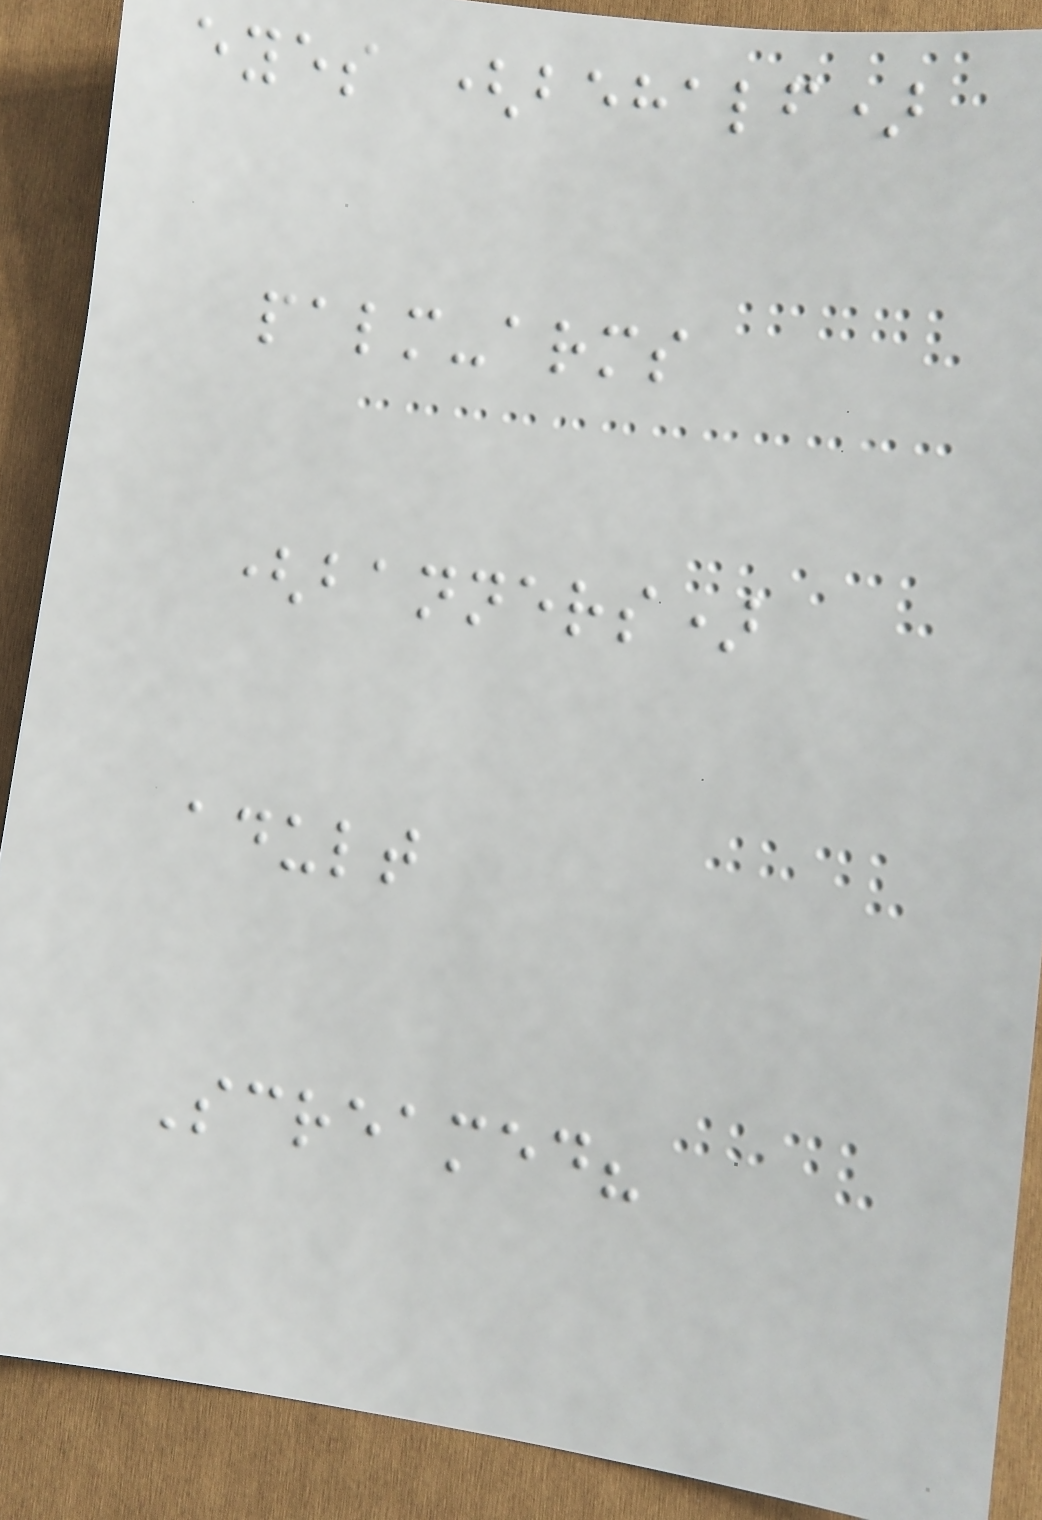eyes (behalf)
palm-arms
(banners)
adult
Screamed?
